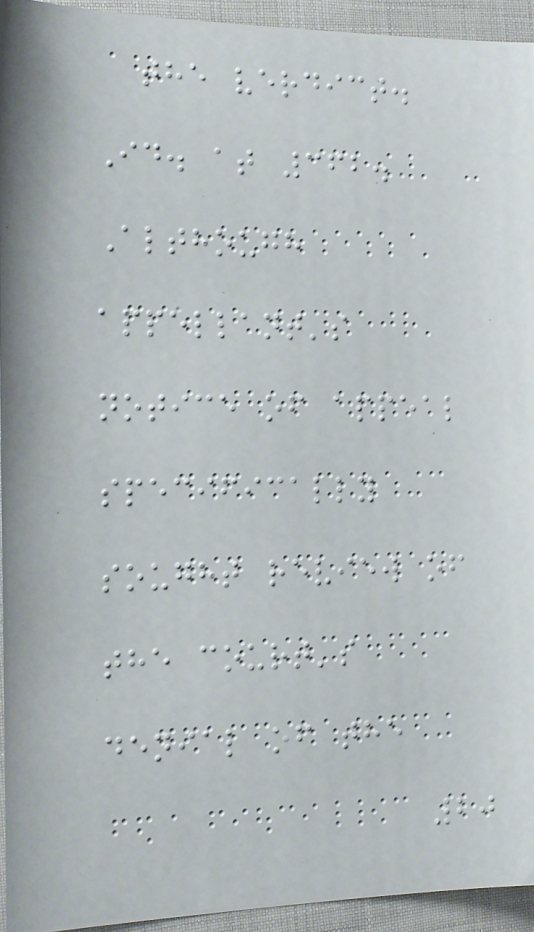the verdict.
Id. at 362.
Although
appellant's
notice of appeal
specifically
sought review of
the court's
denial of the
20
